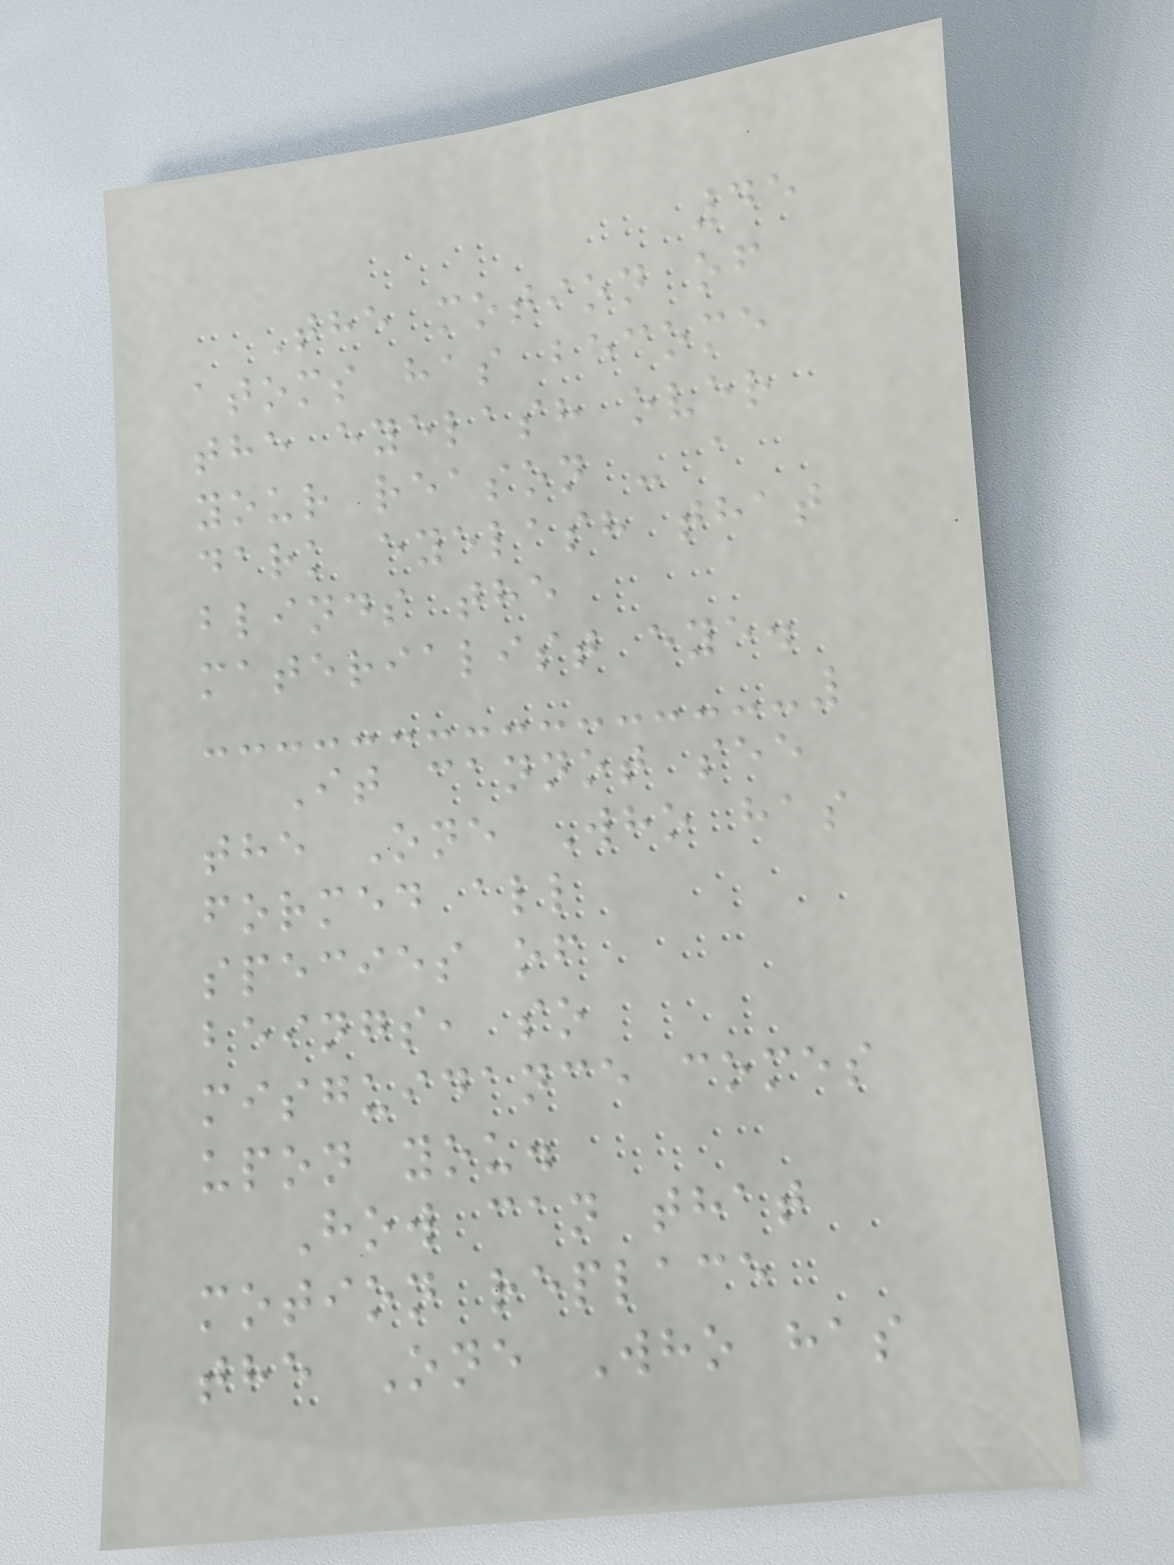45
The motion of
atoms has become
the eyelash over
your reason - a
dark eyelash that
blinds the
materialist eye.
It cannot see
the One Who has
formed all
species of
beings, so
misguidance comes
upon you.
How can that
motion replace
the One Who has
